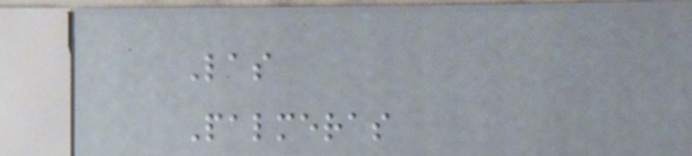Las
Palmeras
